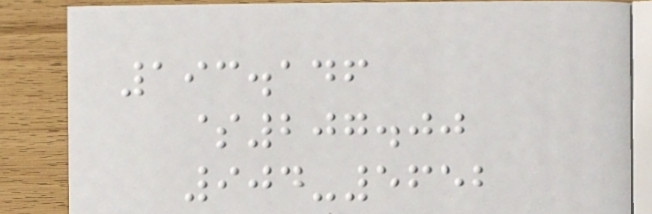193.146
$207.00
904-5652
